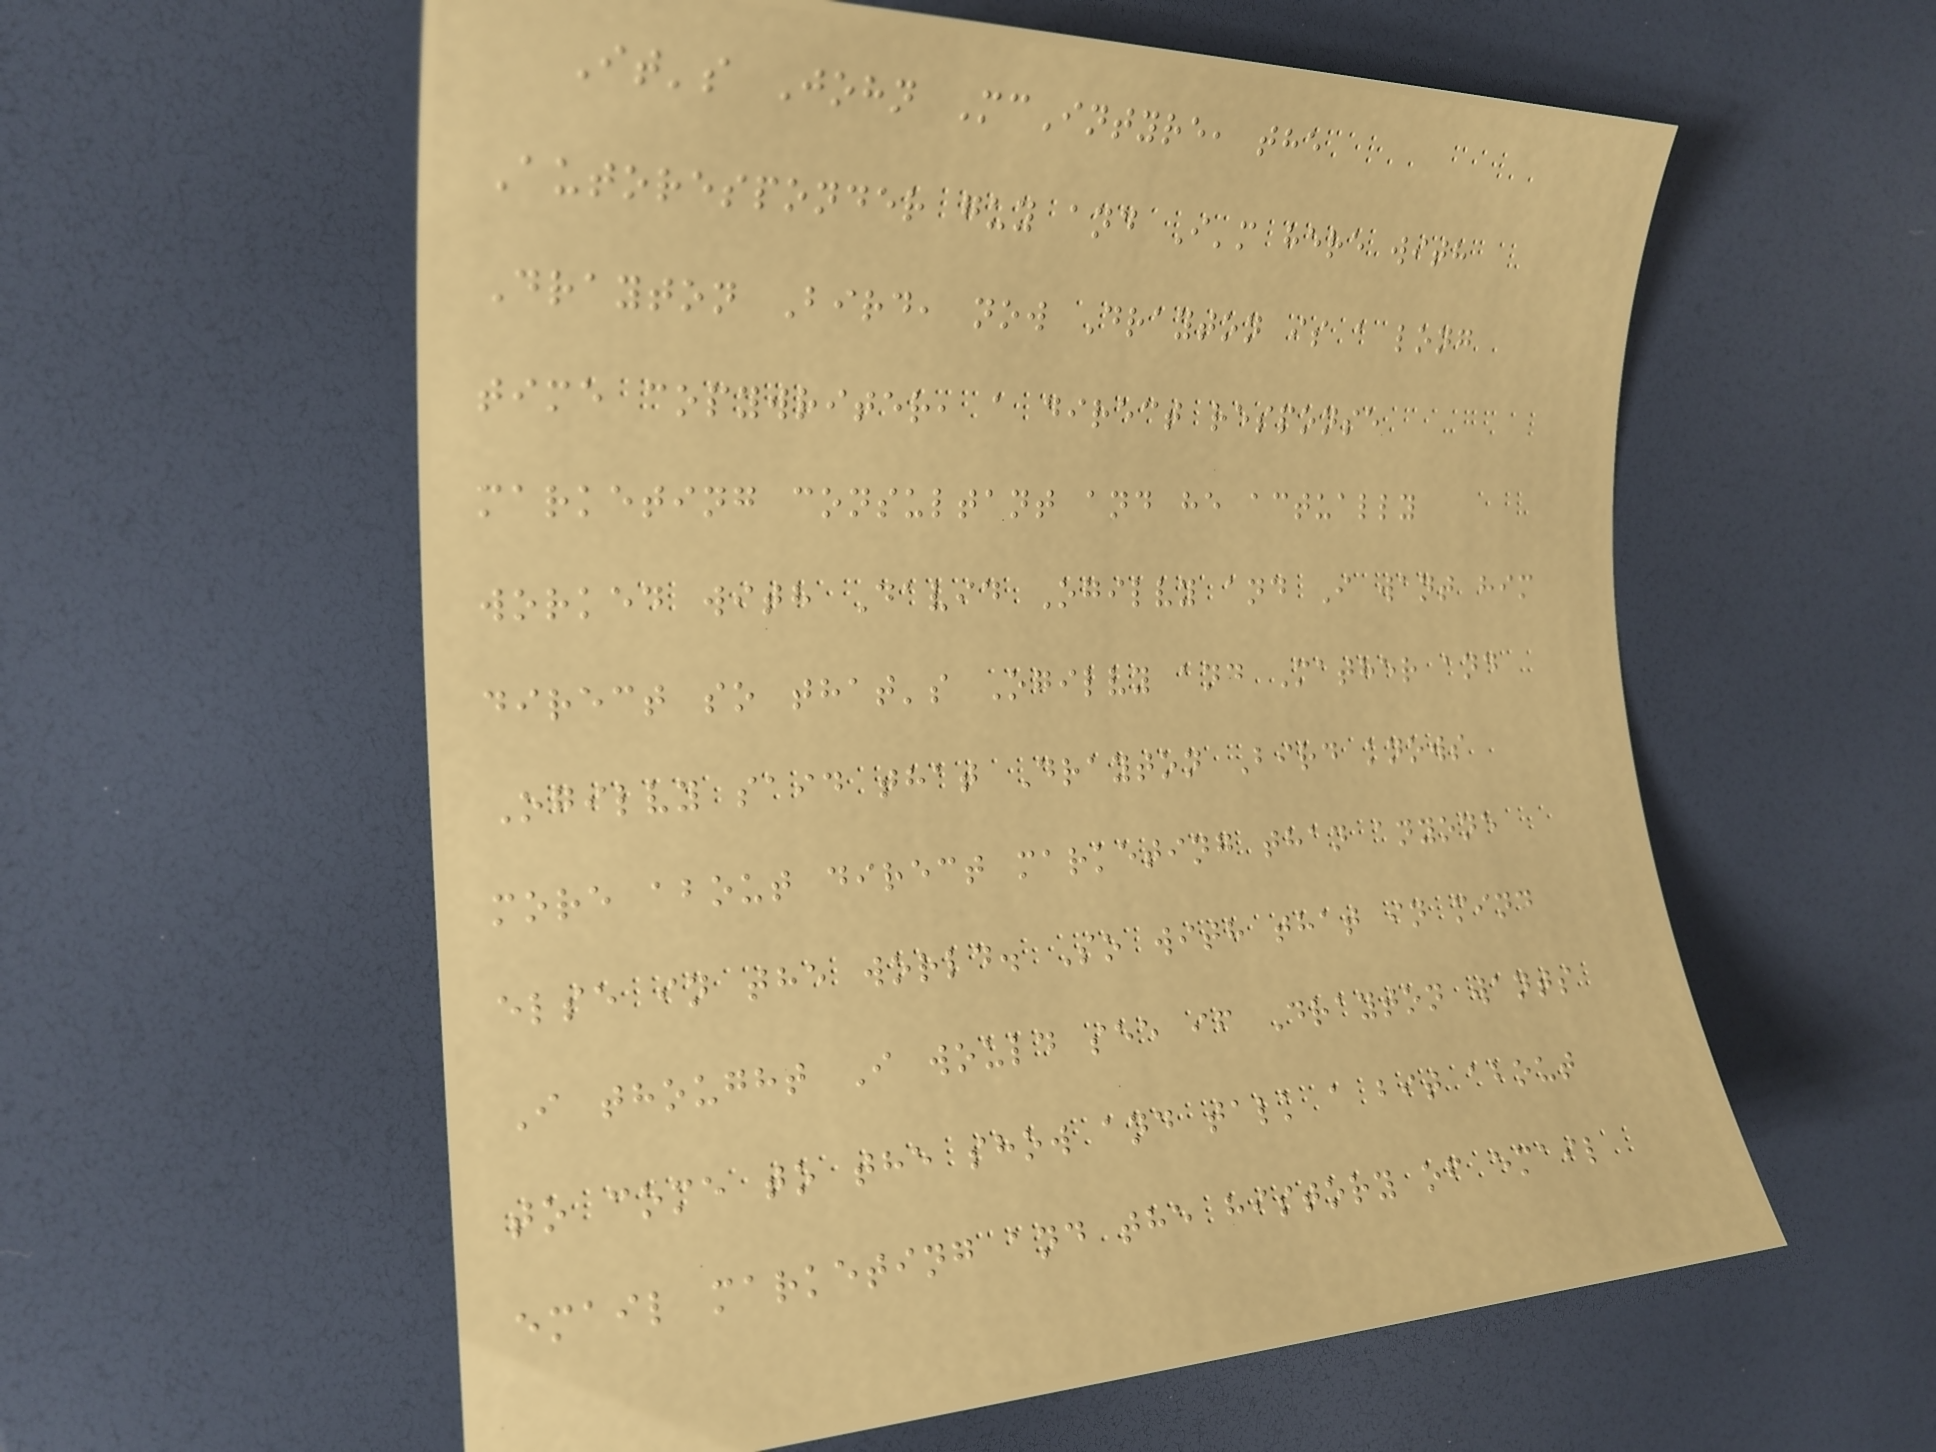It's John McIntyre, the
Autoresponder guy and I'm here with
Drayton Bird, now Drayton is a long
time copywriter, a direct response
marketing consultant and he actually
worked with David Ogilvy and I want him
direct so that's Ogilvy and Mather and
Ogilvy said that Drayton Bird knows
more about direct marketing than anyone
else in the world. So with that in mind
I thought I would see if Drayton wants
to come to the show and talk a bit about
email marketing and the history of email
